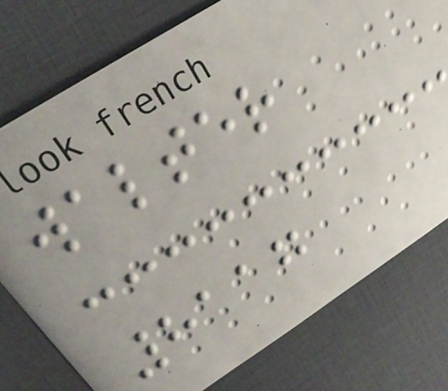walter
8117
